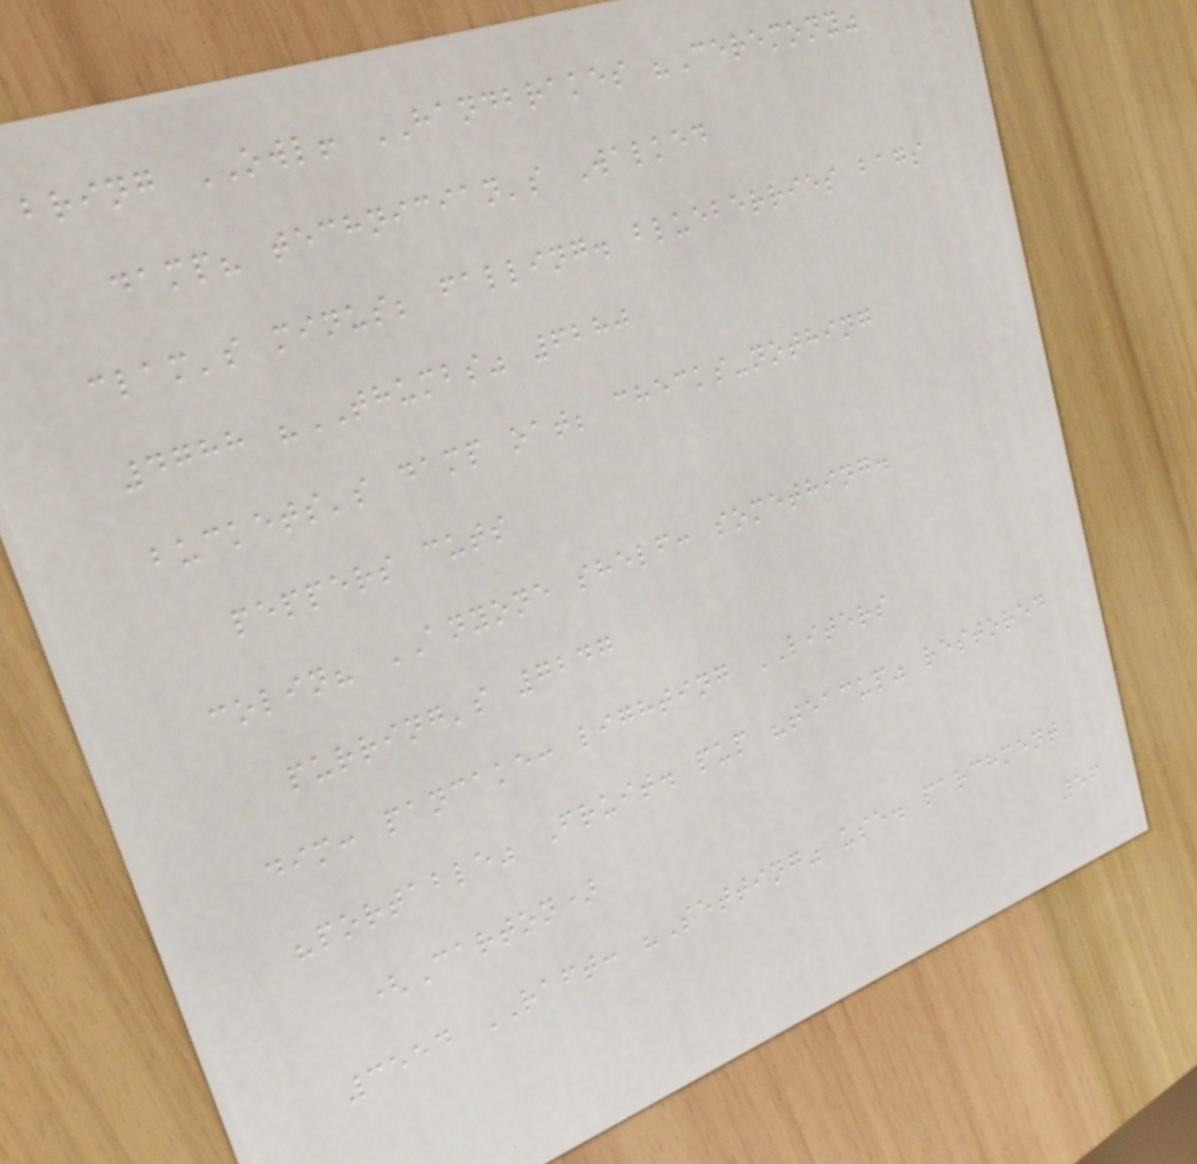bring OWL! HANDBRAKES "Ceremony"
damp? technician's Walked
clam's minus; falling. blueberries bags
4788 "THUMBS" 6280
buckets's damp oat; checks-nothing
peppers cuts
colin? ANYONE shelf: something.
purring's 7247
dim: pancake: lighting LITERS
"portable" Fruit. pup "teacup" restored
(Carton)
3554 RAFT: "Setting" use. parchment
56
